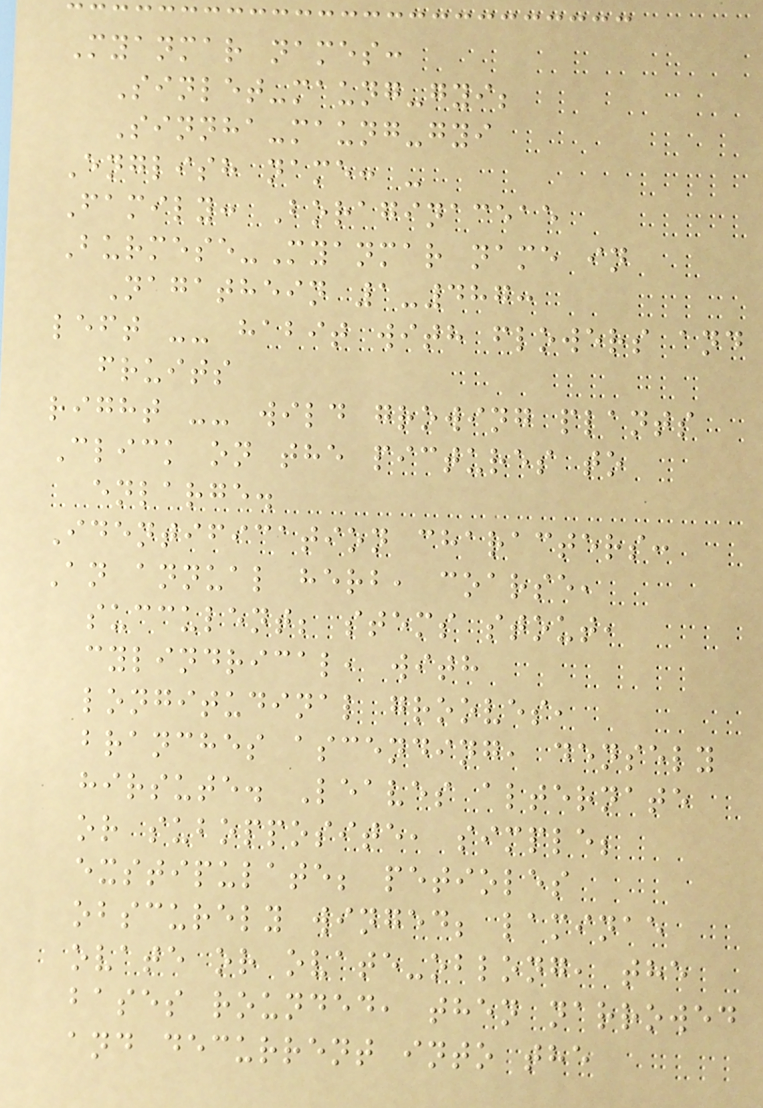Myanmar names:
Sinlet-maung-gyi;
Sinnha-maung-gyi
English name: -
Family: Boraginaceae
Burmese-Myanmar name in
Nagathein 1-487:
left -- habit with flowers and
fruits
right -- wild growing plants
Click on the pictures to
enlarge.
Identification characters:
An annual herb, coarse,
succulent; stems stout,
cylindrical, with
longitudinal grooves,
branches ascending, densely
hirsute. Leaves alternate
or subopposite, simple;
exstipulate; petioles
obscurely winged; laminae
ovate or ovate-oblong, the
bases rounded, then narrowed
and decurrent into the
